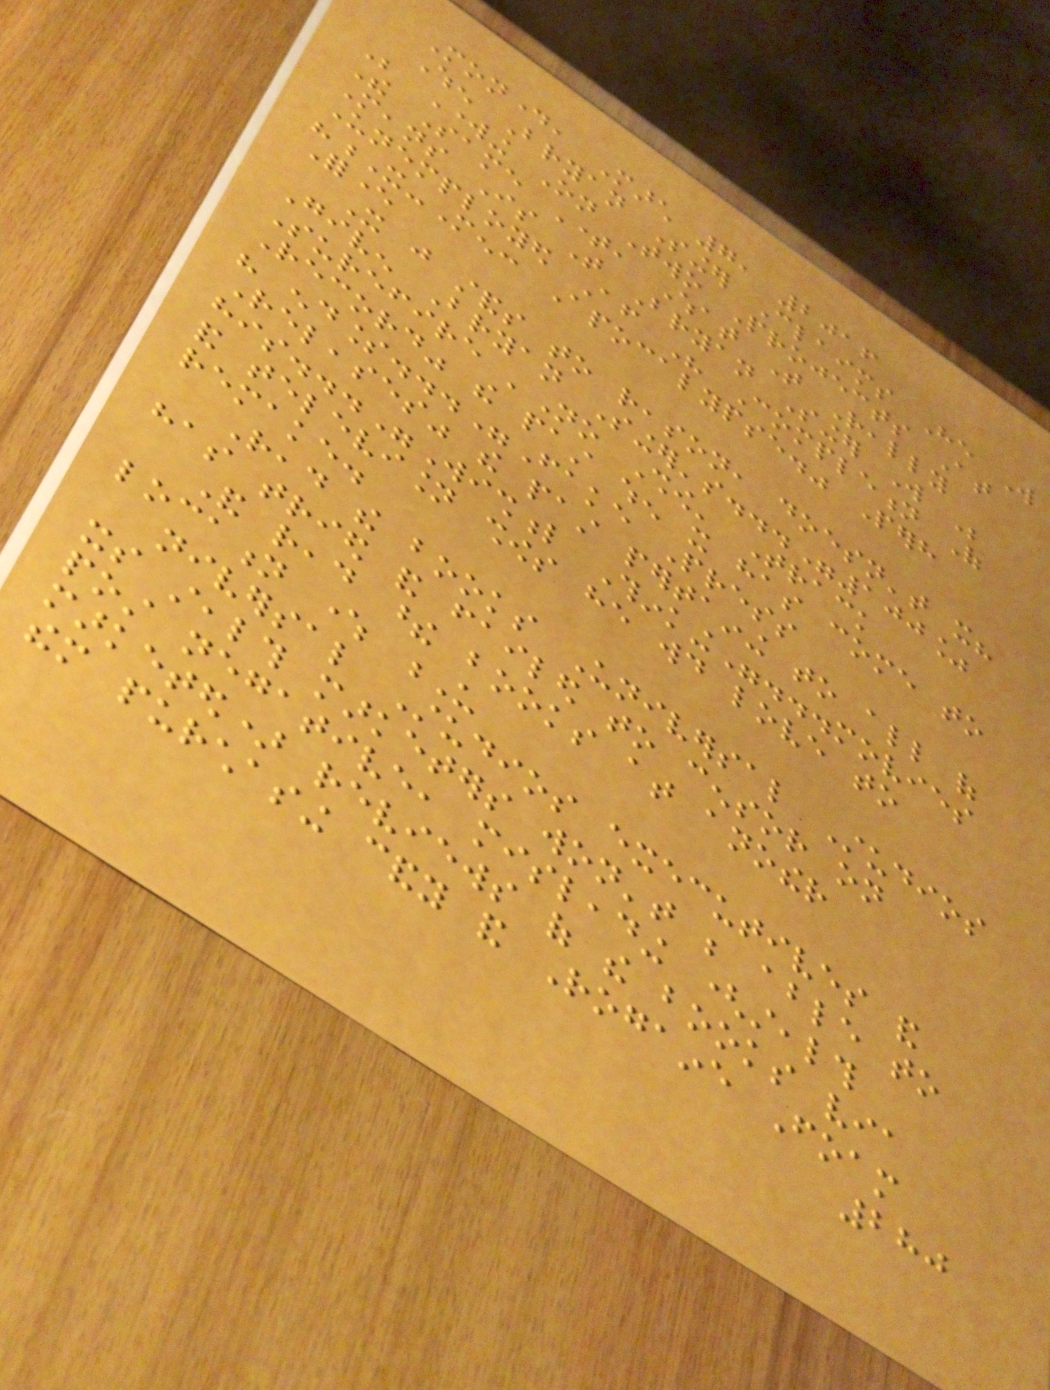Monday, March 7, 2016
When Bryan Singer Claims He Will
Be Working On Two Projects At
The Same Time, What That Really
Means Is That Bryan Singer Will Be
Unemployed After His Completion Of
"X-Men: Apocalypse." Perhaps
Forever
It just stands to reason, doesn't it?
Given Bryan Singer's..."100%
Surefire 'No Show' Track
Record" the past when it has come to
his endless..."Fake Press
Releases" the past pertaining to all of
his..."Wishful Thinking"...movies
and television shows he would love to
remake.
Read the books Universal Studios
has tried and failed to censor on
And read these books at another
location where U
niversal Studios executives and
its stealth marketers won't be able to
post negative, misleading (stealth
marketed) reviews of the books via
them purchasing candy and Rogaine Foam
280
